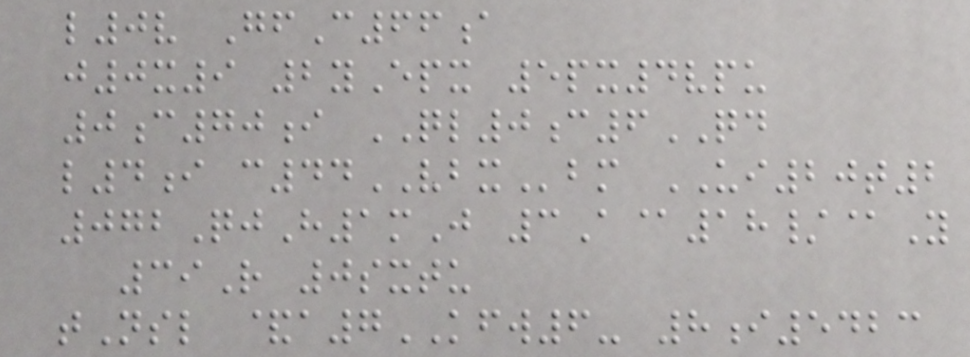l0v GfC66a
j0x9 2yEpx 5px4vpu
0c70i QL0c6QD
l4i c44VBXbm UI20t2
072QjH1mJ 3A@18/@Y
39R 0sxtu
tNsl &a7KFW6- 8i5423
